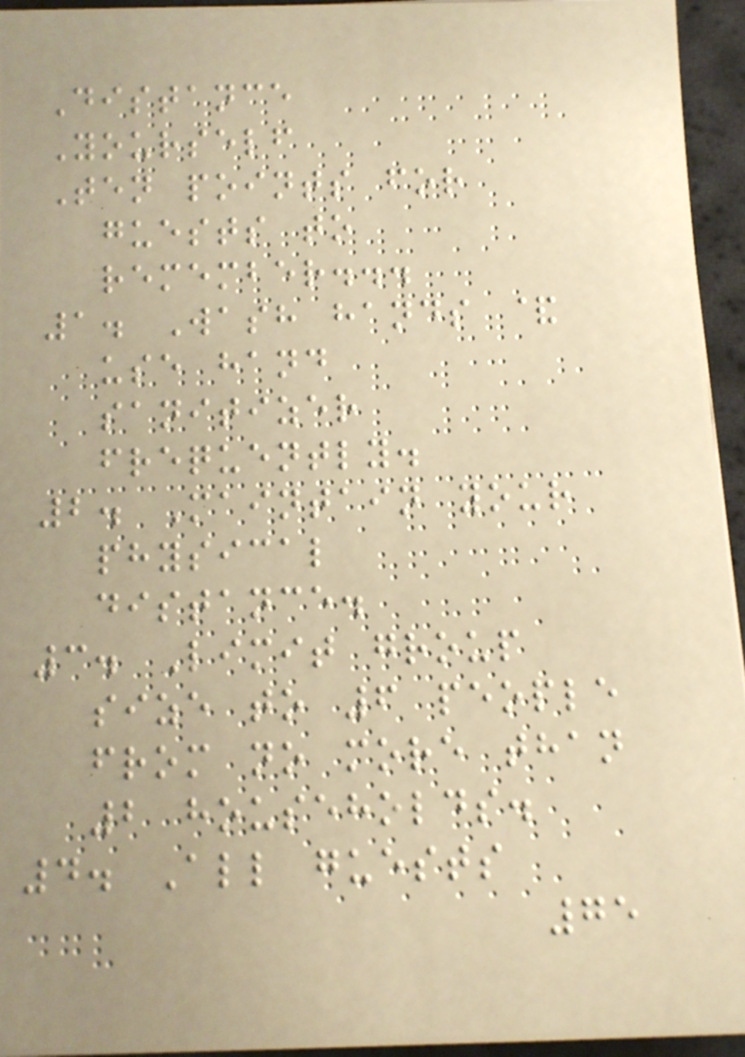Distance
Yourself
Ten points for
guests to
remember...
1. Wash hands &
use hand
sanitizer
frequently.
2. Maintain your
physical
distance.
3. Limit group
size to 6 people
from no more than
2 households.
4. All guests
75
